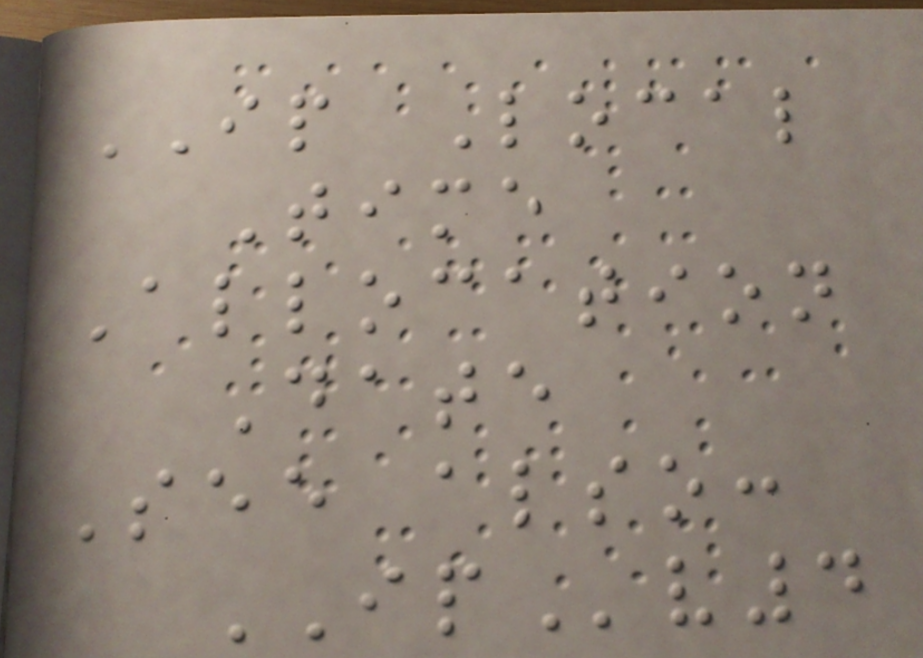IP Local
Time
Allocation
Date
See also:
IPv4
